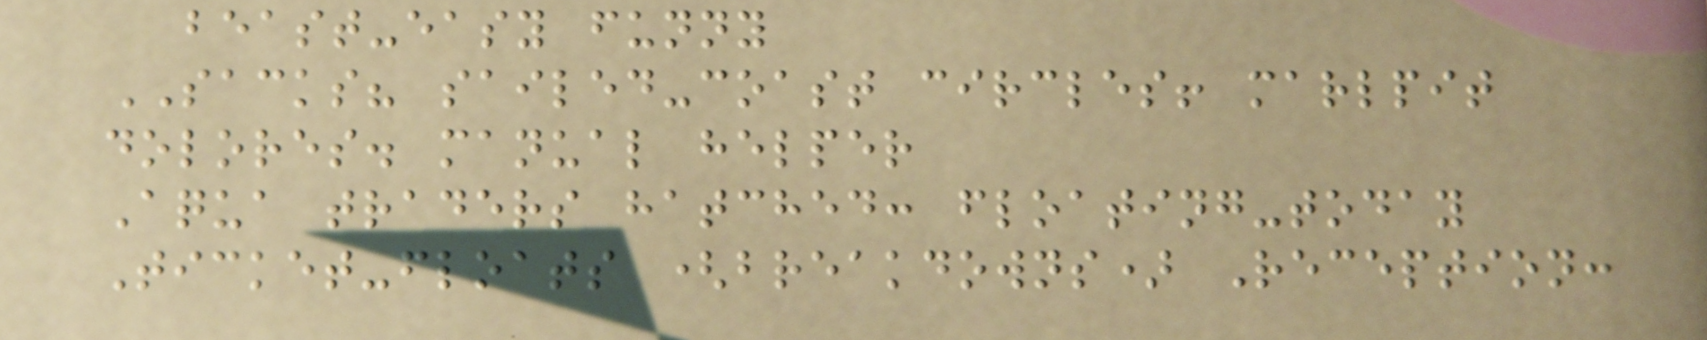beast-easy funny
SACKS? sailed-coast circles! marlpit
dolores. manual helper
Aqua traders hatched: floating-today
Ticket-floats (breakdowns) Reception:
